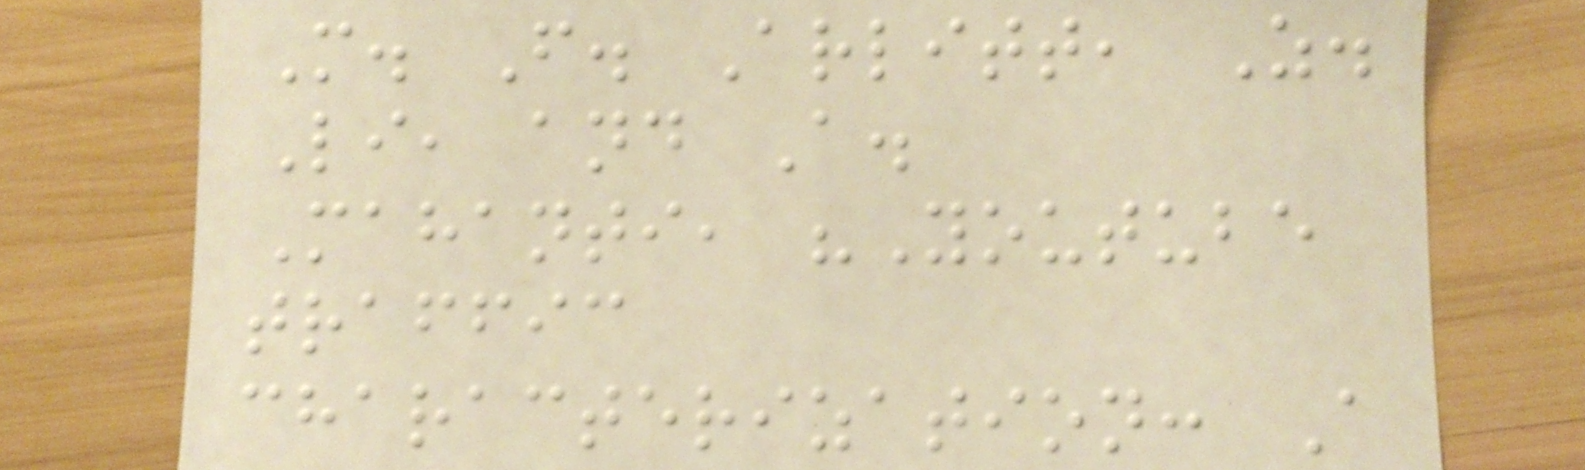M. F. Arlitt, Z.
Li, and A.
Mahanti, "Youtube
traffic
characterization: A
